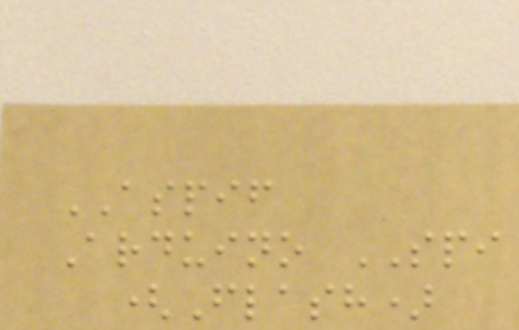ASPIF
Arduino SPI
(Flash)
